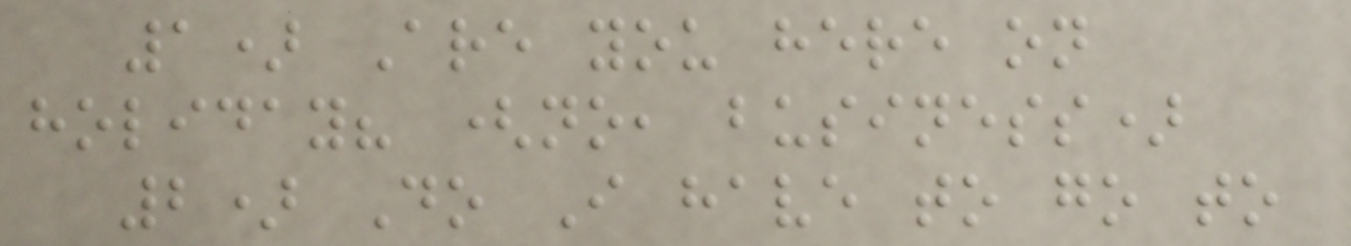1) Are you here on
holiday? (no, business)
2) Do I have to go to
